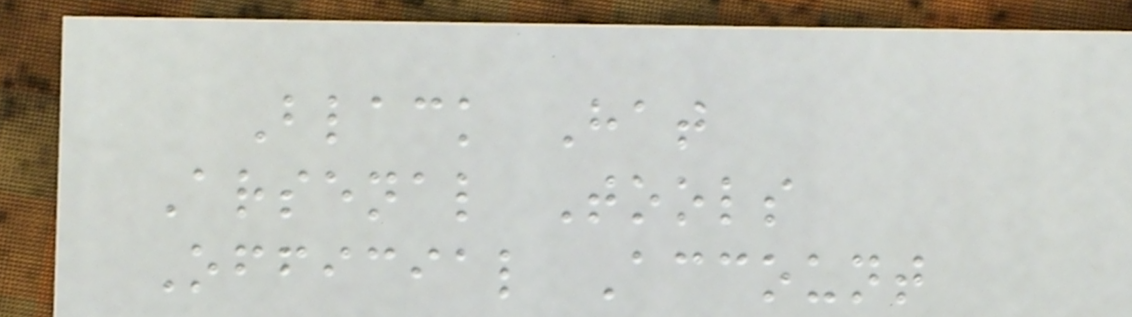Black Hat
Arsenal Tools
Official Account
